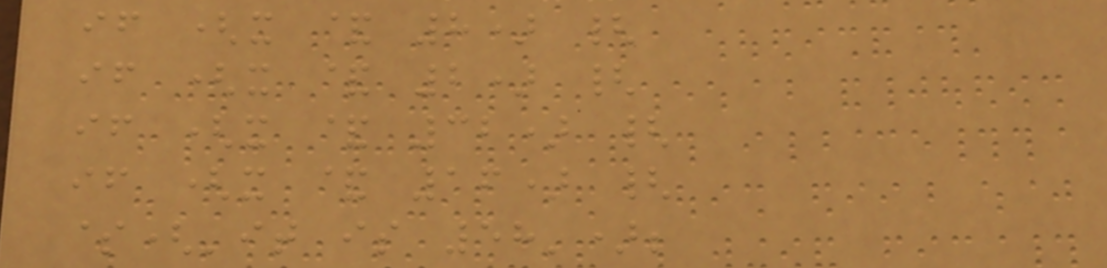if (x & 8) {
if (x & 2) {
if (x & 32) {
if (x & 16) {
$('it is 58');
